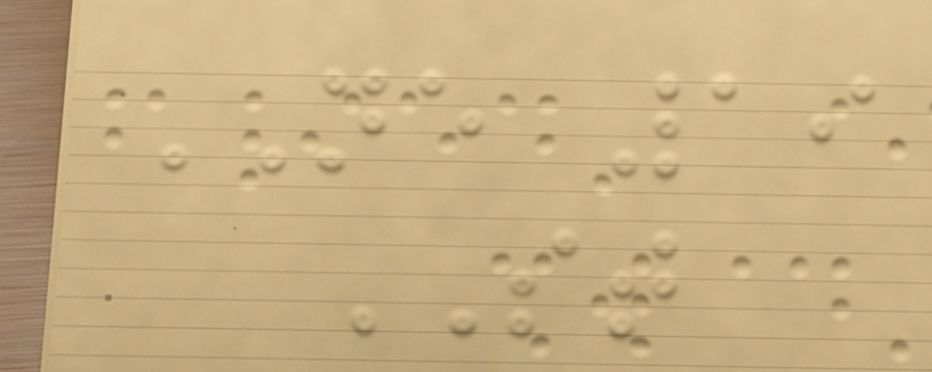NE 19
ST
